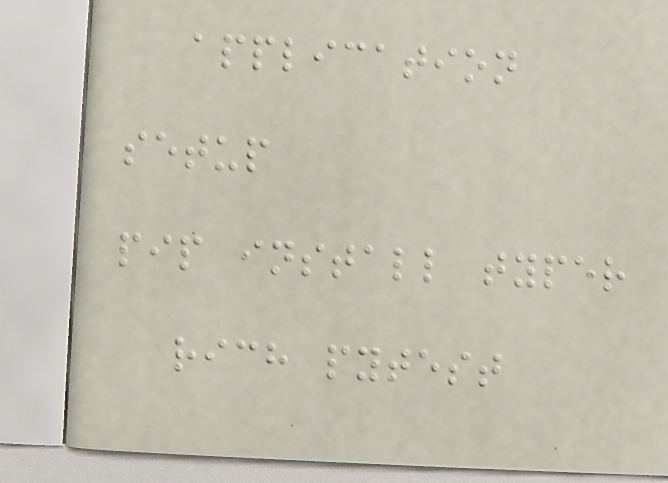application
setup
pip install typer
rich pytest
